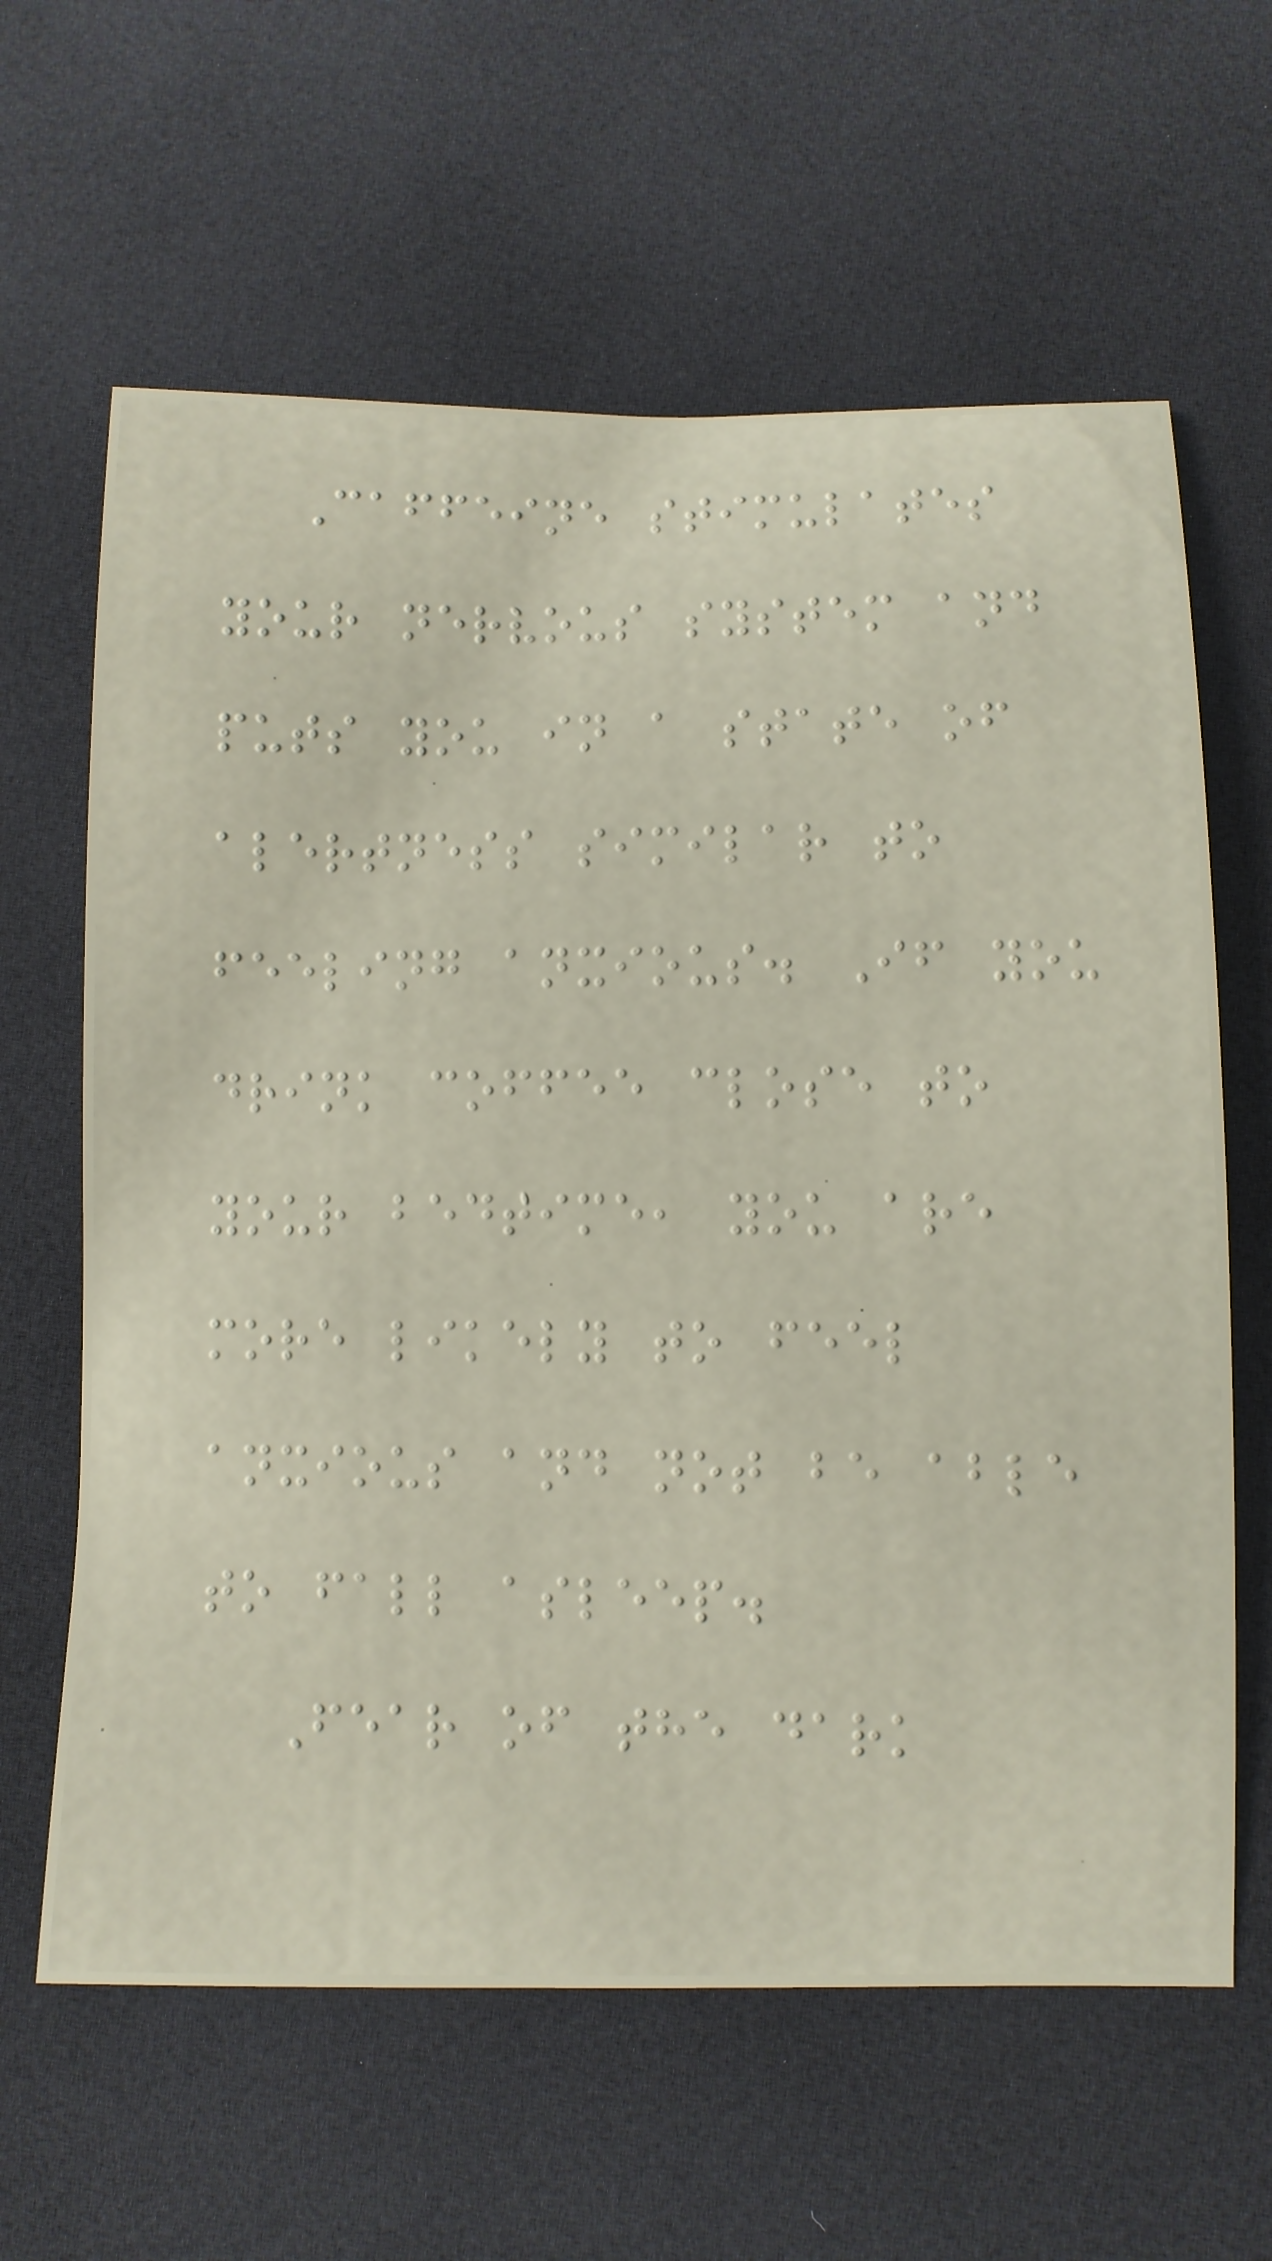Caffeine stimulates
your nervous system and
puts you in a state of
alertness similar to
feeling anxious. If you
drink coffee close to
your bedtime, you are
more likely to feel
anxious and not be able
to fall asleep.
Fear of the dark
